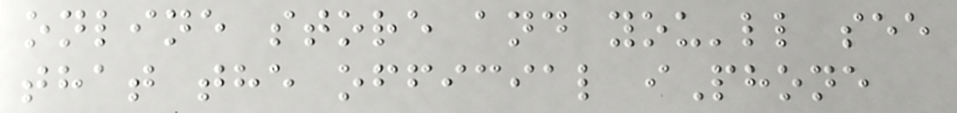online store and you'll see
that the official iPhone
